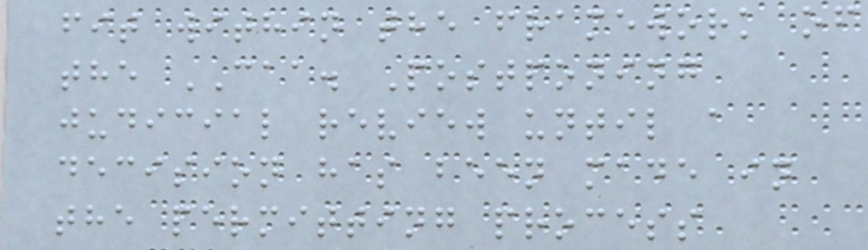fit within the framework of
the CAA. Postponing
judicial review until a
decision has been made in
the permitting process
